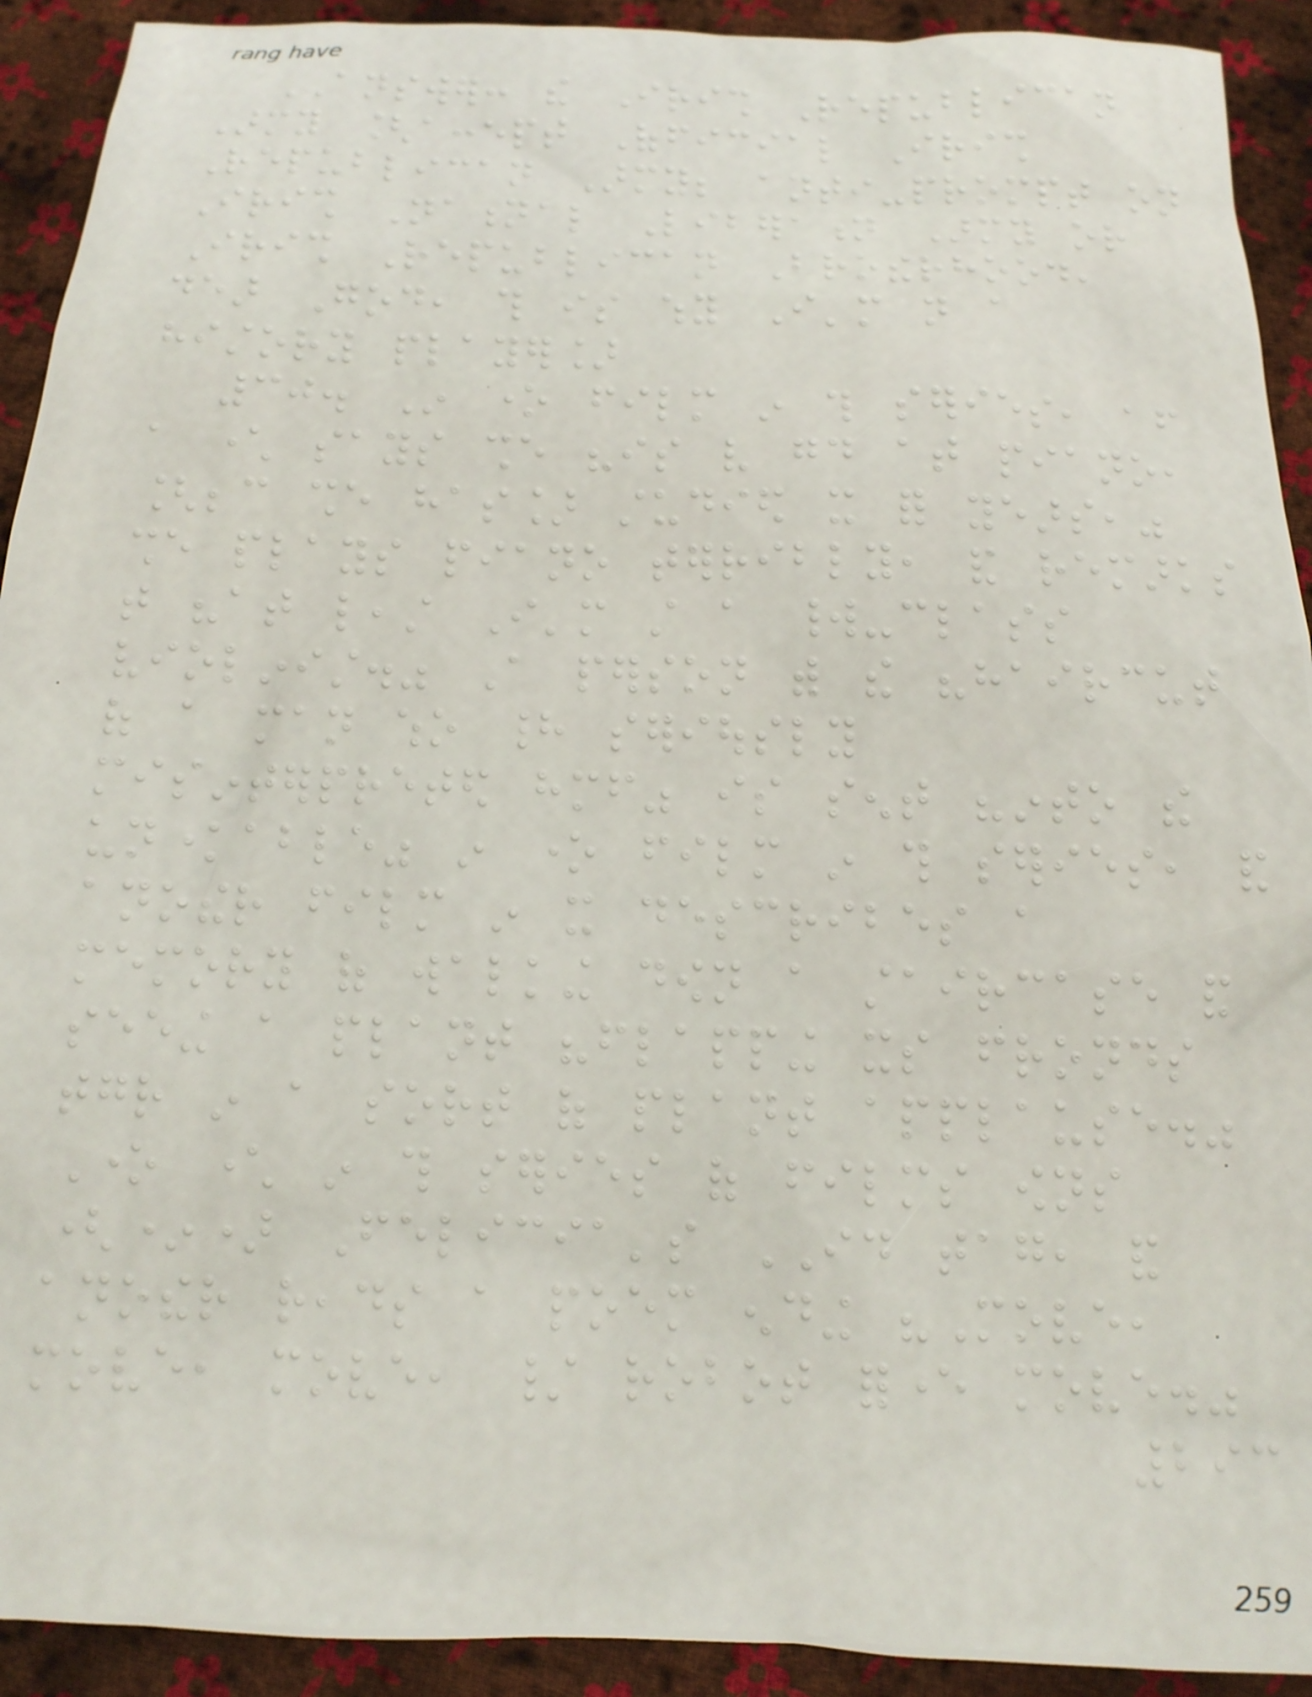ANSWER: the Irish Republican
Army [accept Official Irish
Republican Army; anti-prompt on
Irish National Liberation Army or
Irish Republican Brotherhood,
dear God, this is why I'm not a
history player]
30. In one film in this series, after
a character says she "is very good at piano,
[because she has] studied it for years,"
she plays piano terribly, and remarks
that "at least I'm still a world-class
violinist." A person with the "haircut
of a man who had seriously
misinterpreted himself" is sent "into the
unknowable" in one film in this series, and
another film in it describes a
memory of walking down a staircase and
seeing a plant "flapping its fronds
together in a sort of plant applause."
One character in this series of films owns
(*) Felicia's ID tag, and
another reads a poem ending "Move,
move, move, / robot forever move."
293
